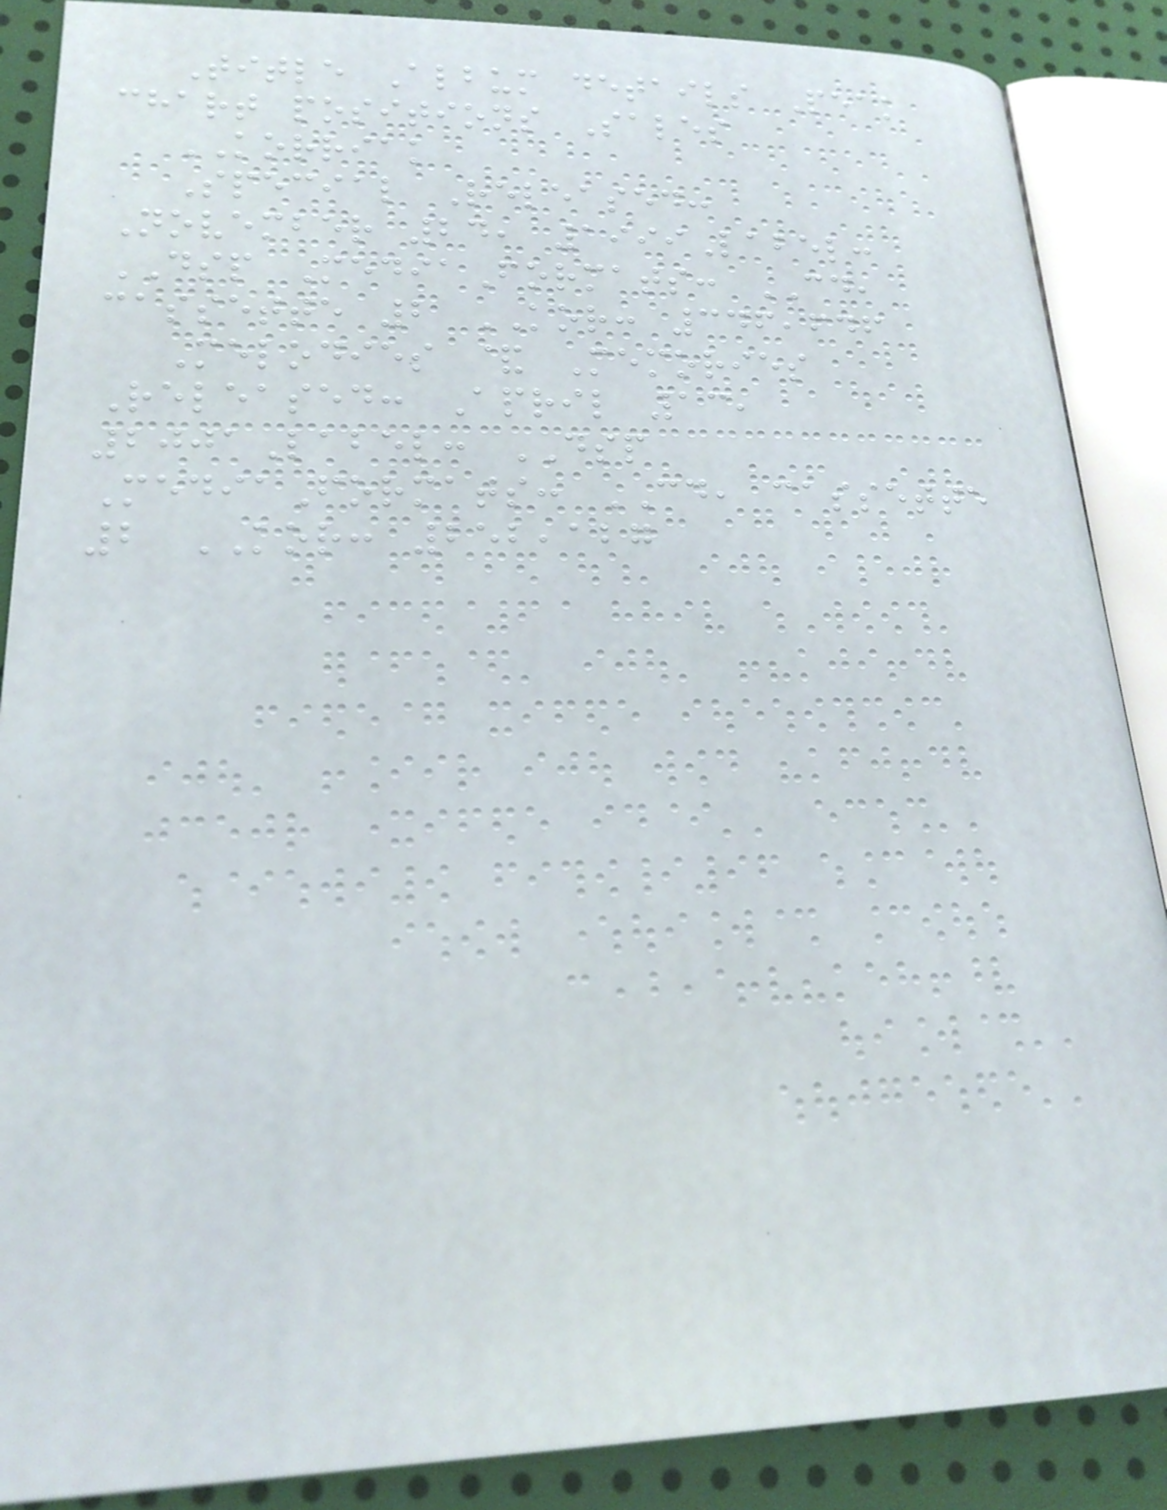Title Album details Peak
chart positions Sales
KORRIAK
Special Released:
November 24, 1999Label:
DSP MediaFormats: CD,
cassette 2 KOR: 346,646
Melodies & Memories
Released: April 13,
2001Label: DSP
MediaFormats: CD, cassette
2 KOR: 252,127
